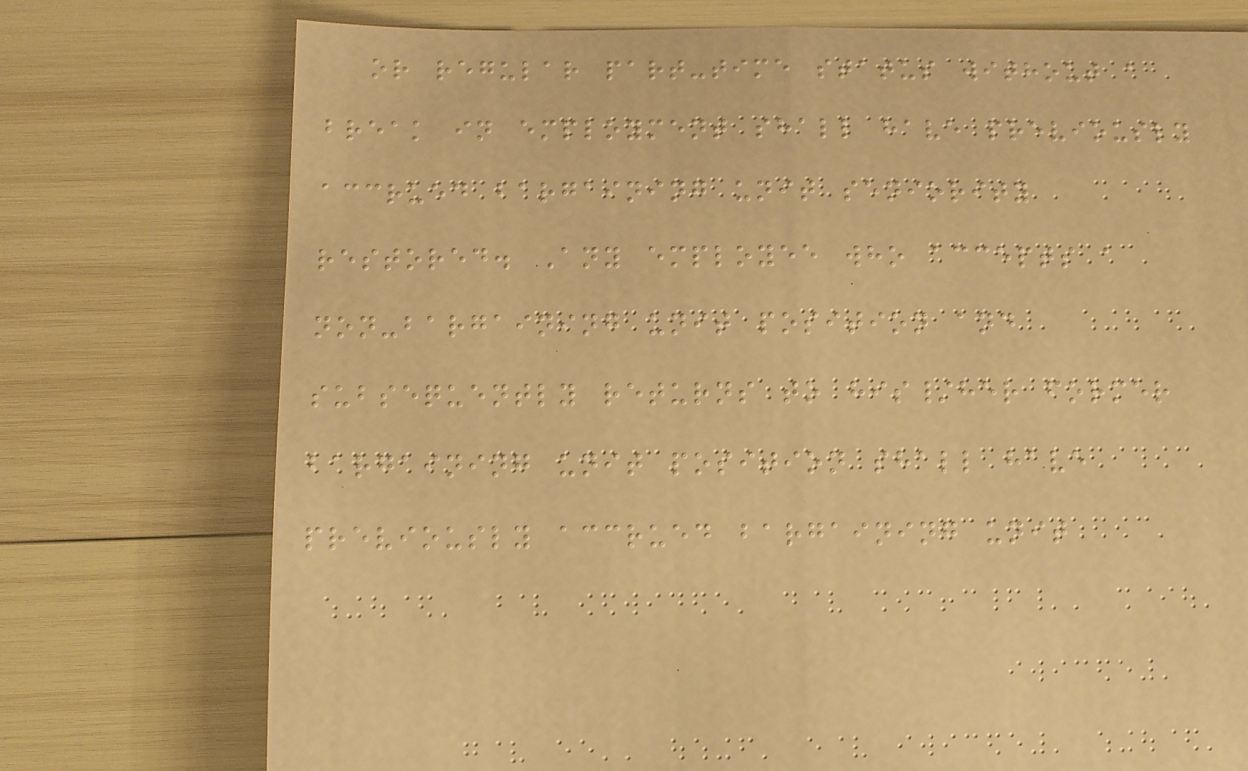or regular part-time status without a
break in employment shall have previously
accrued bargaining unit seniority
restored. Any employee who accepts a
non-bargaining unit position and
subsequently returns to his/her former
bargaining unit position shall have
previously accrued bargaining unit
